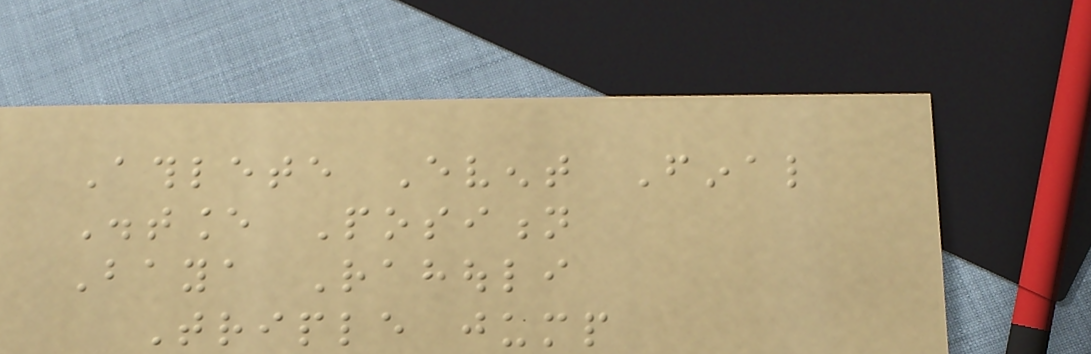Athlete Event Final
Distance Position
Baya Rahouli
Triple jump
